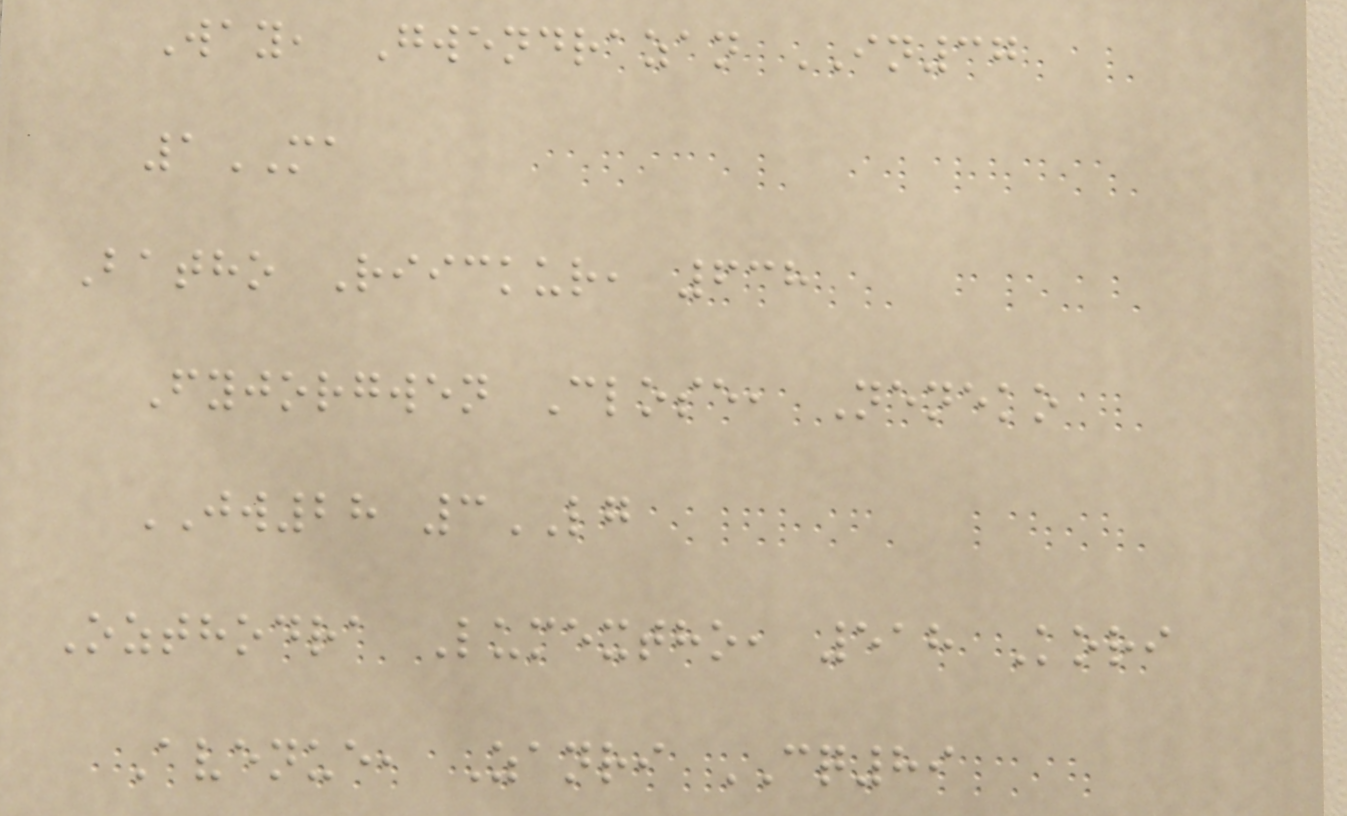Way, Gwendrazan IN37
1MA
Batho Riickur, 638
Fyjorgwen Close, Neneko
JW28 3LG
Ozthodra Lumextho, 518 Kori
Avenue, Zanri CQ89
